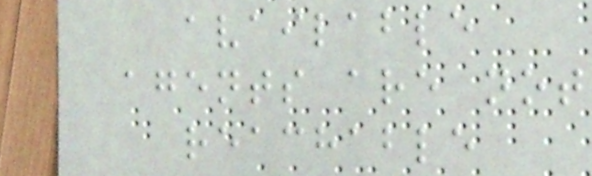available
agents are not
reachable
